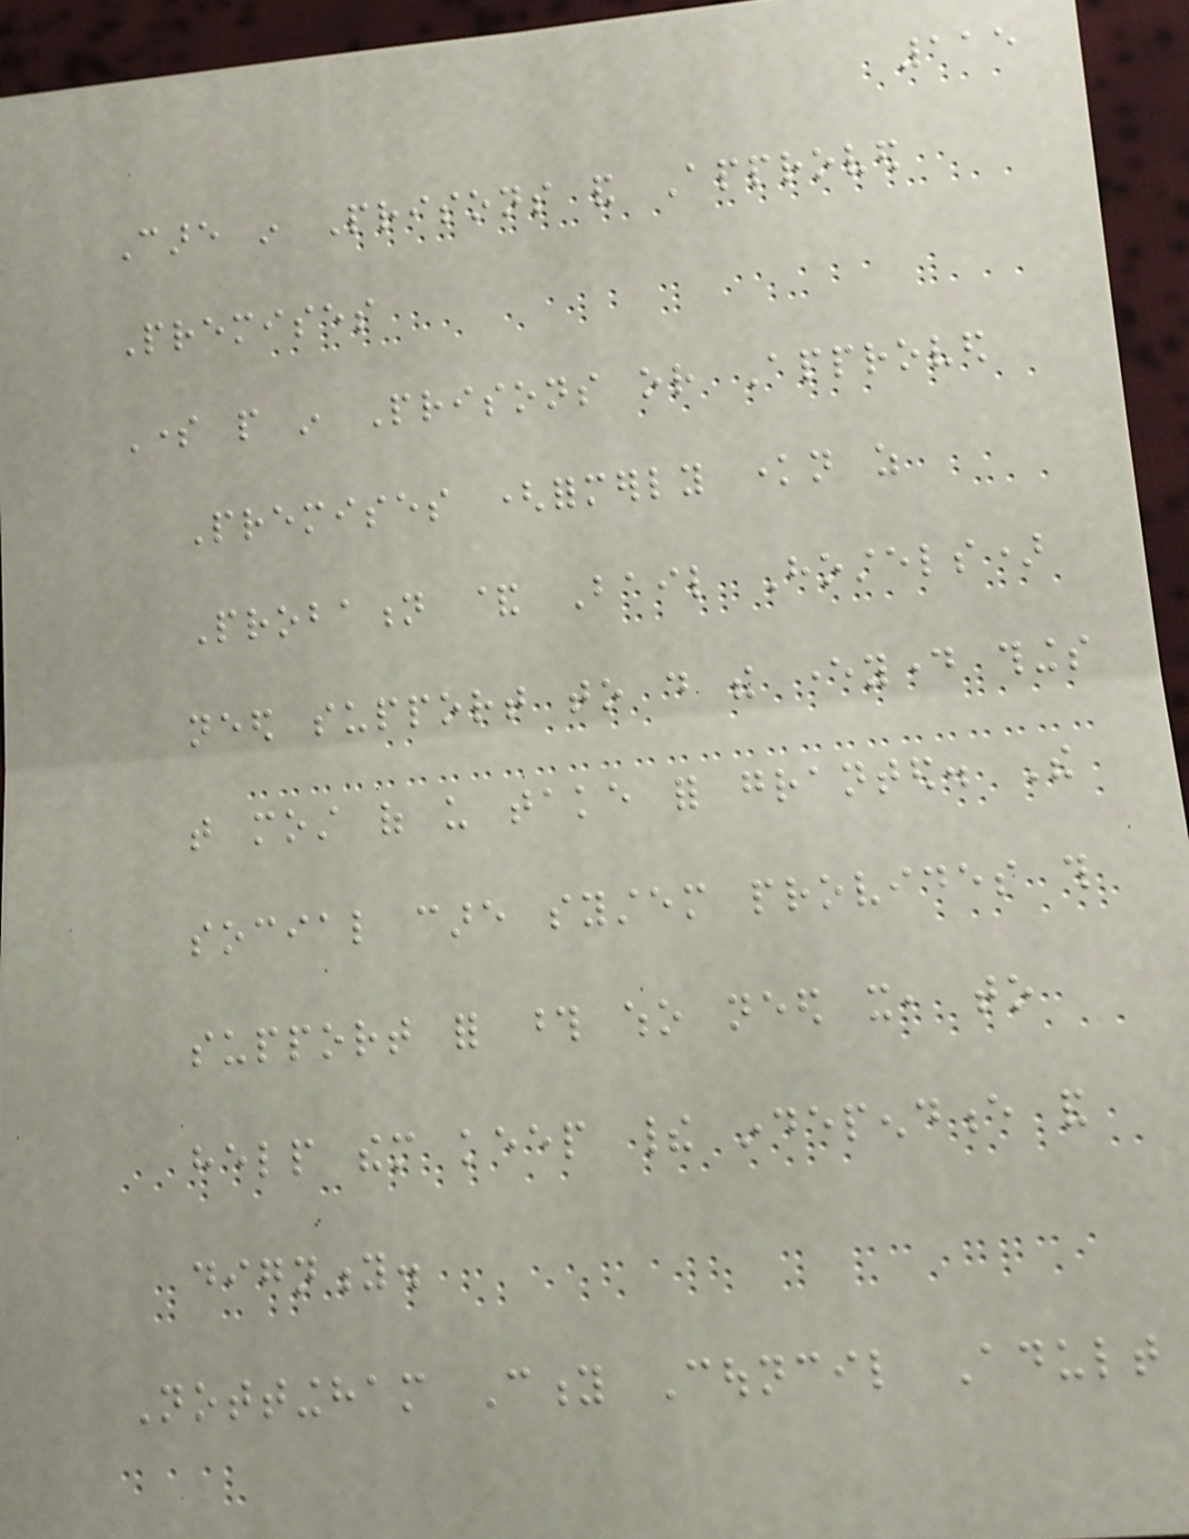115
Care in Prisons and Approved
Premises
Some people in Prisons or Approved
Premises (formerly known as
Probation & Bail Hostels)
need support to do the everyday things
that most of us take for granted. The
social care system provides this
support for those who need it, to
help them keep their independence and
dignity.
Nottingham City Council Adult
